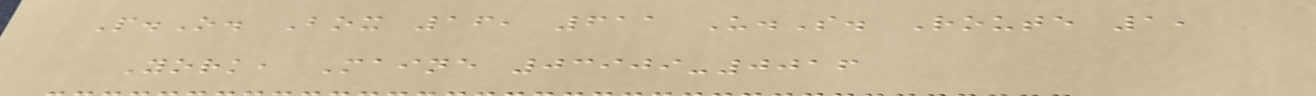P.O. Box 16, 611 U.S. Route 1,
York, Maine 03909-0016
